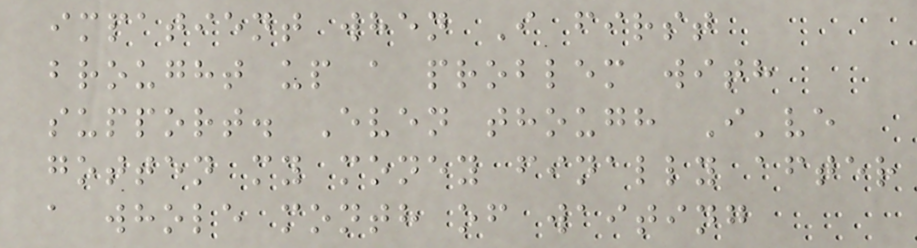impatient when I first
brought up a problem with
support. Even though I've
gotten my money finally after
a whole month of waiting
